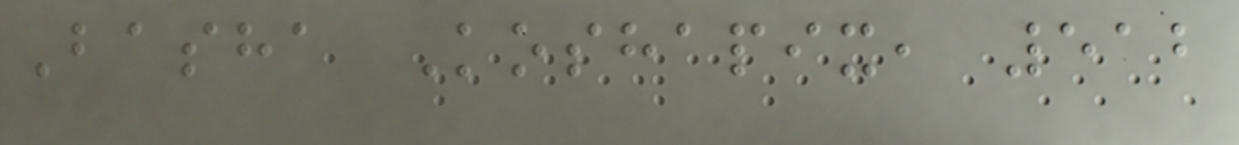Basha Koshapix, 512
